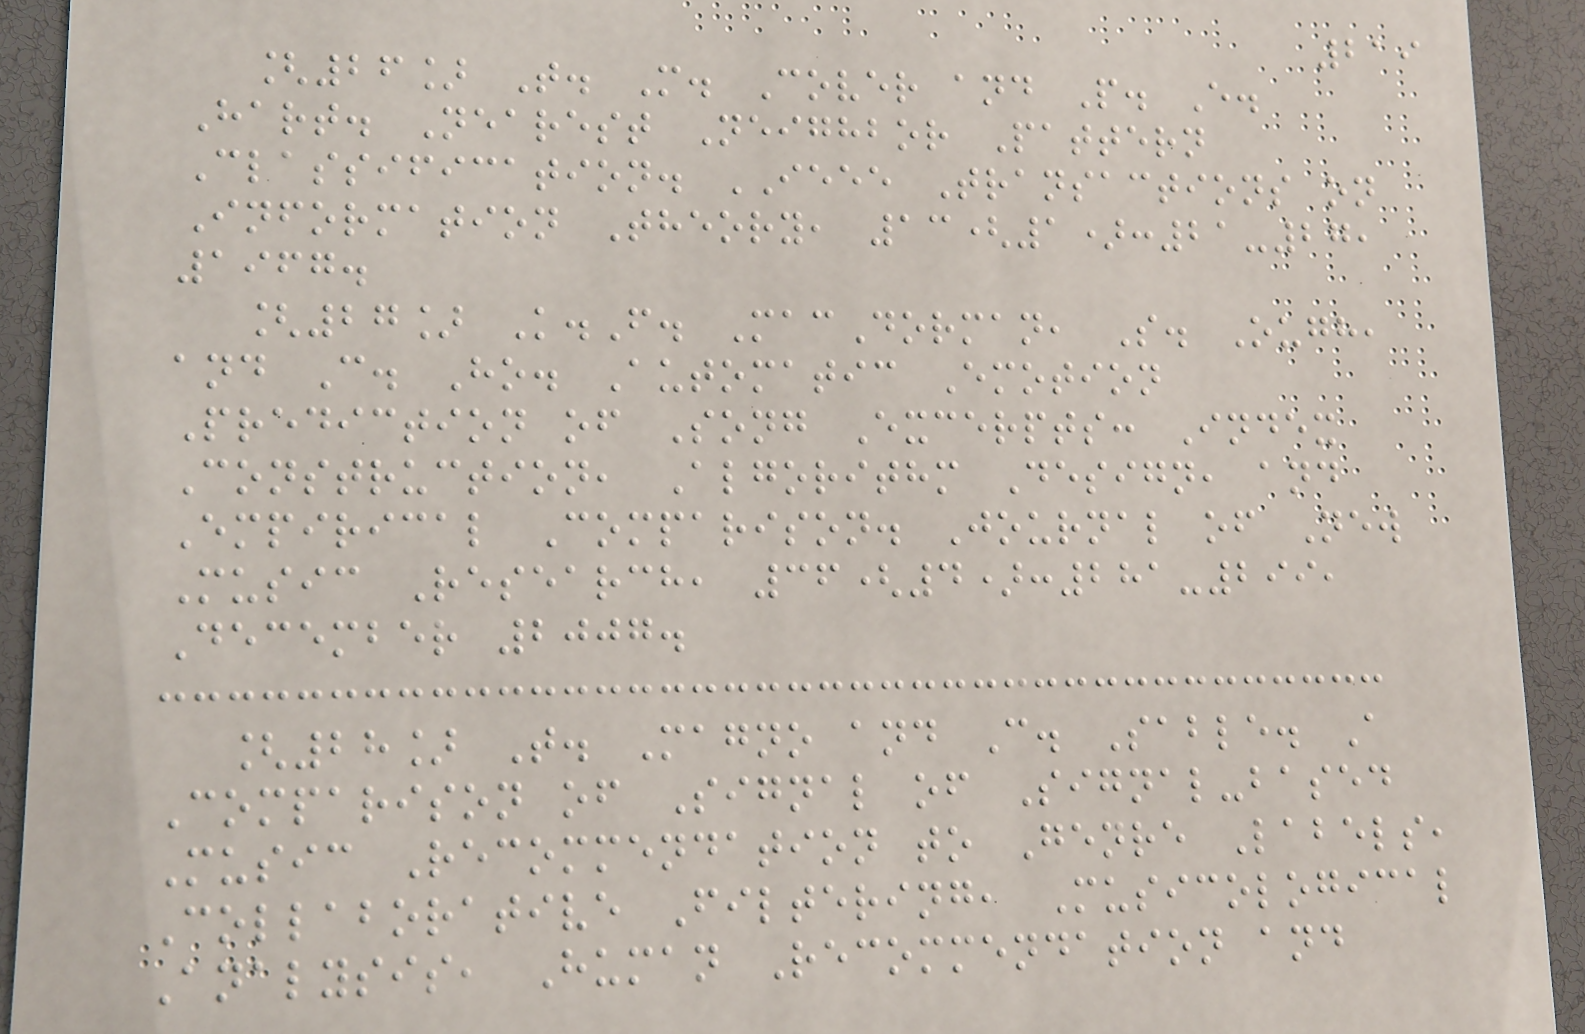219
[26] T. M. Cover and P. E.
Hart. Nearest Neighbor Pattern
Classification. IEEE Transactions on
Information Theory, 13(1):21-27,
1967.
[27] K.F. MacDorman, S. Ough,
and C. Ho. Automatic Emotion
Prediction of Song Excerpts: Index
Construction, Algorithm Design, and
Empirical Comparison. Journal of New
Music Research, 36(4):281-299,
December 2007.
[28] T. Magno and C. Sable. A
Comparison of Signal of Signal-based
Music Recommendation to Genre Labels,
Collaborative Filtering, Musicological
Analysis, Human Recommendation and
